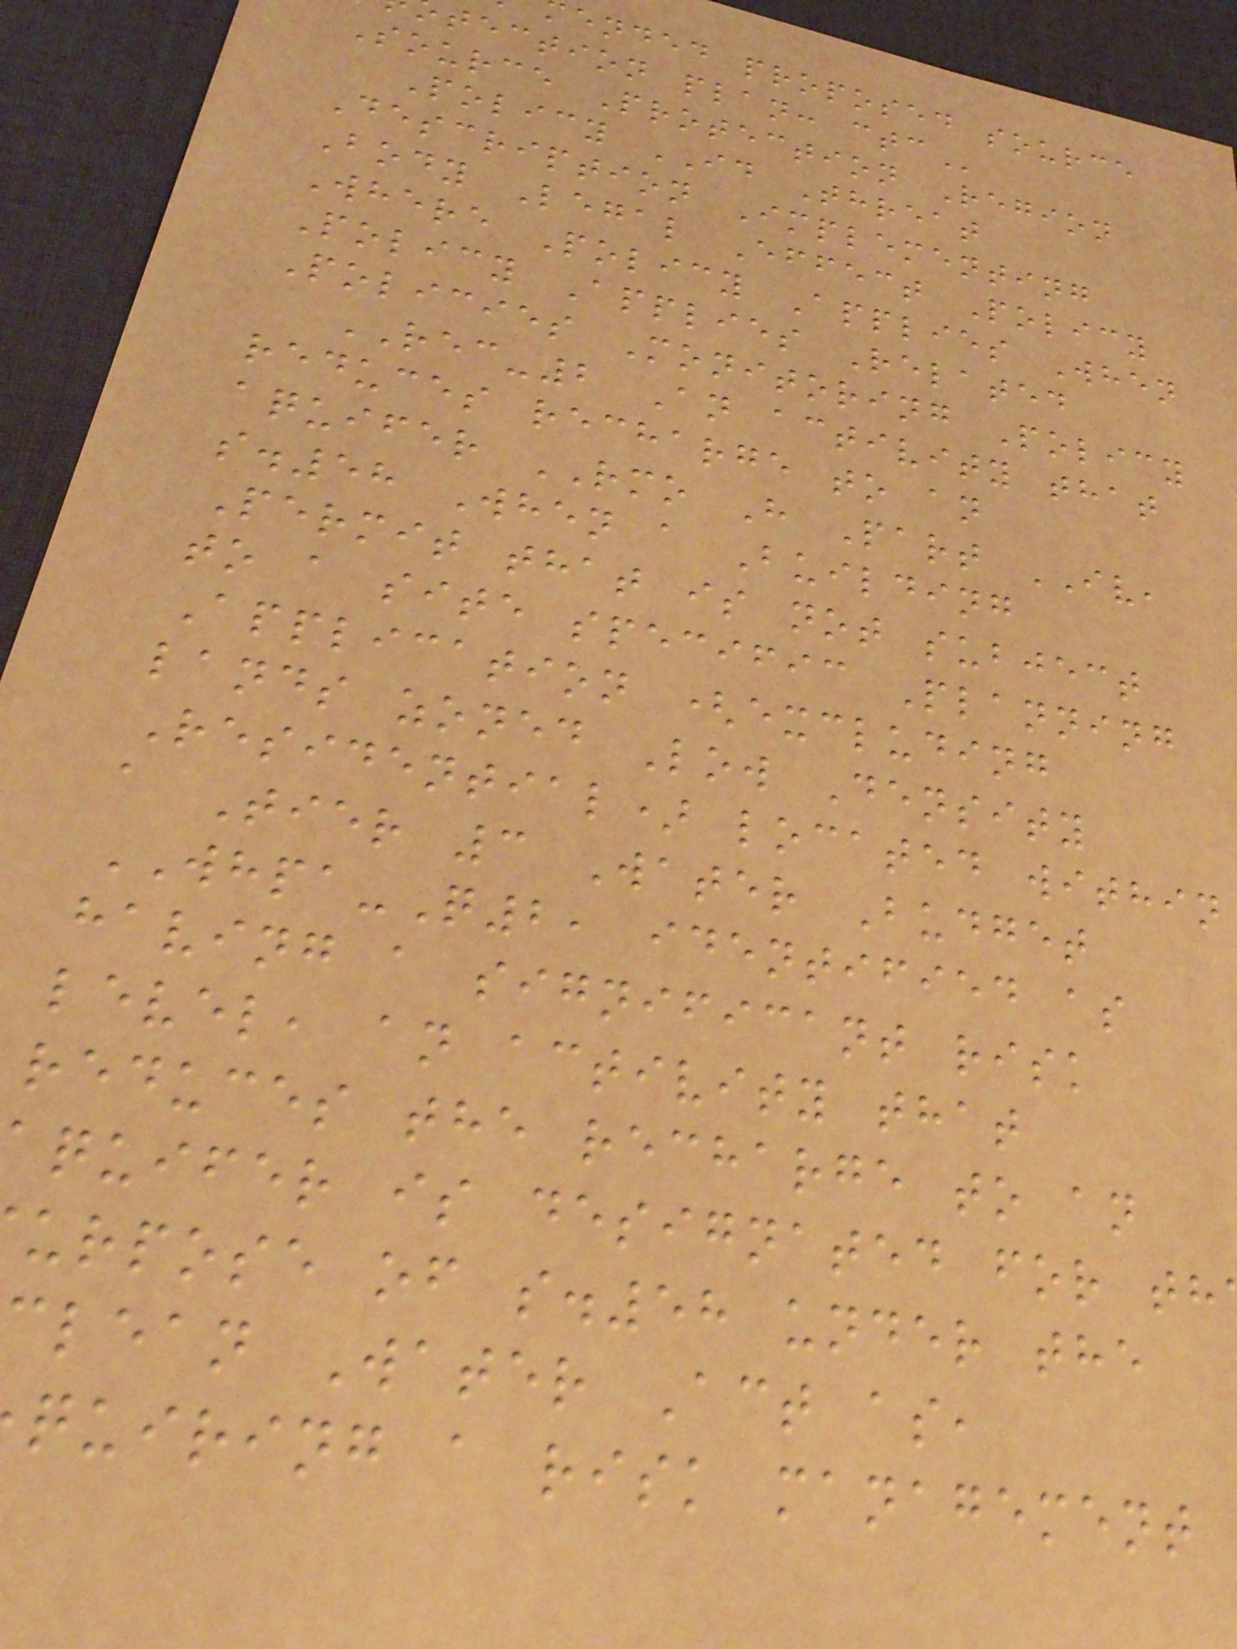ended proposed source
tection plan:
Source Protection Region
Policy ID Threat
Description Implementing
Body Legal Effect Policy
Where Policy Applies When
Policy Applies Related
Policies Monitoring Policy
REC-2 An activity that
reduces recharge to an
aquifer RMO H Part IV,
s.58 When a Building
Permit that is not subject
to a site specific Planning
Application (excluding
lands zoned Low Density
Residential) located within
a Tier 3 Water Budget
WHPA-Q2, identified as
having a significant risk
level, an activity that
reduces the recharge to an
quifer is designated for th
urpose of s.58 under the
lean Water Act as,
quiring a risk management
